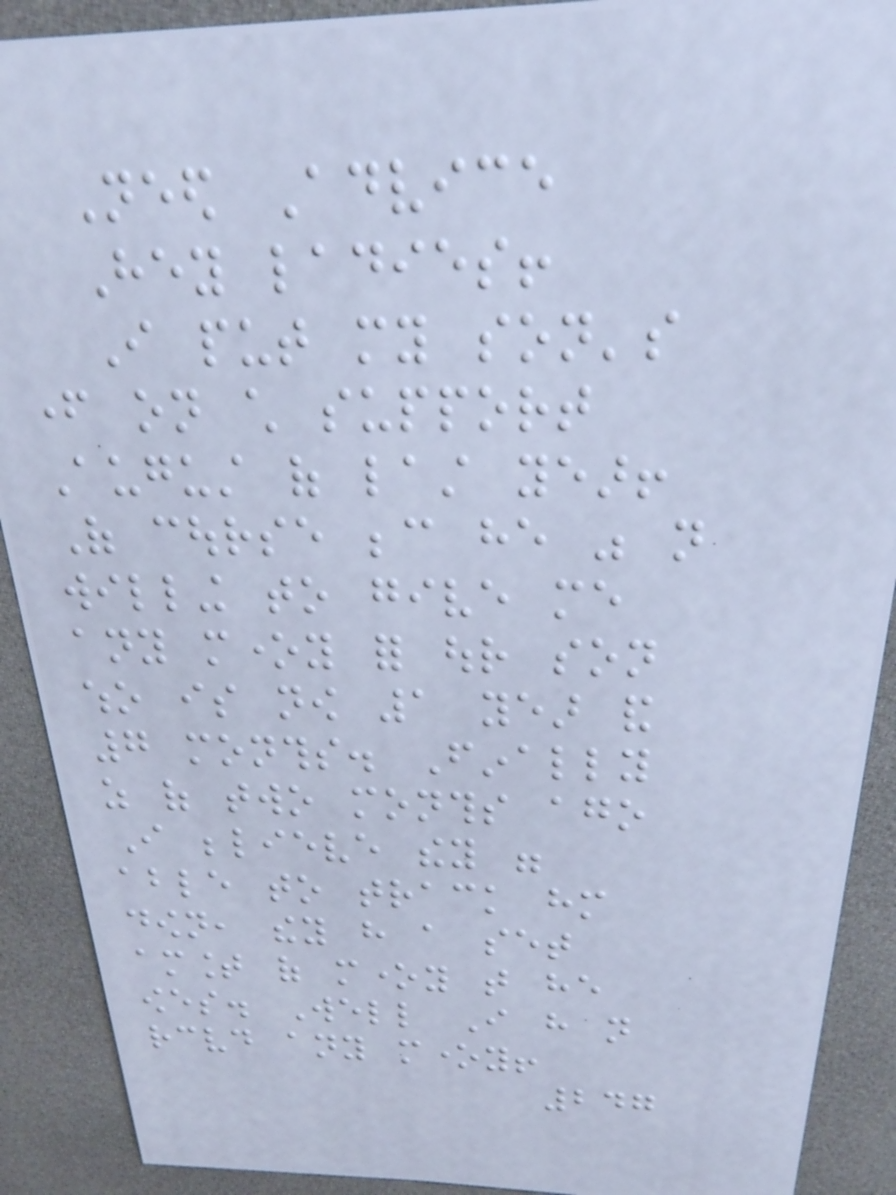Need Advice
Hey ladies!
I put my son's
father on child support
August of last year!
Of course because he was not
willing to give me
any money for our son
who is now 1 year and
7 months. Finally
as of two months ago
I believe they were
able to track him
down, they have a set
amount of money that he
owes. Well I have not
received any money!
247
